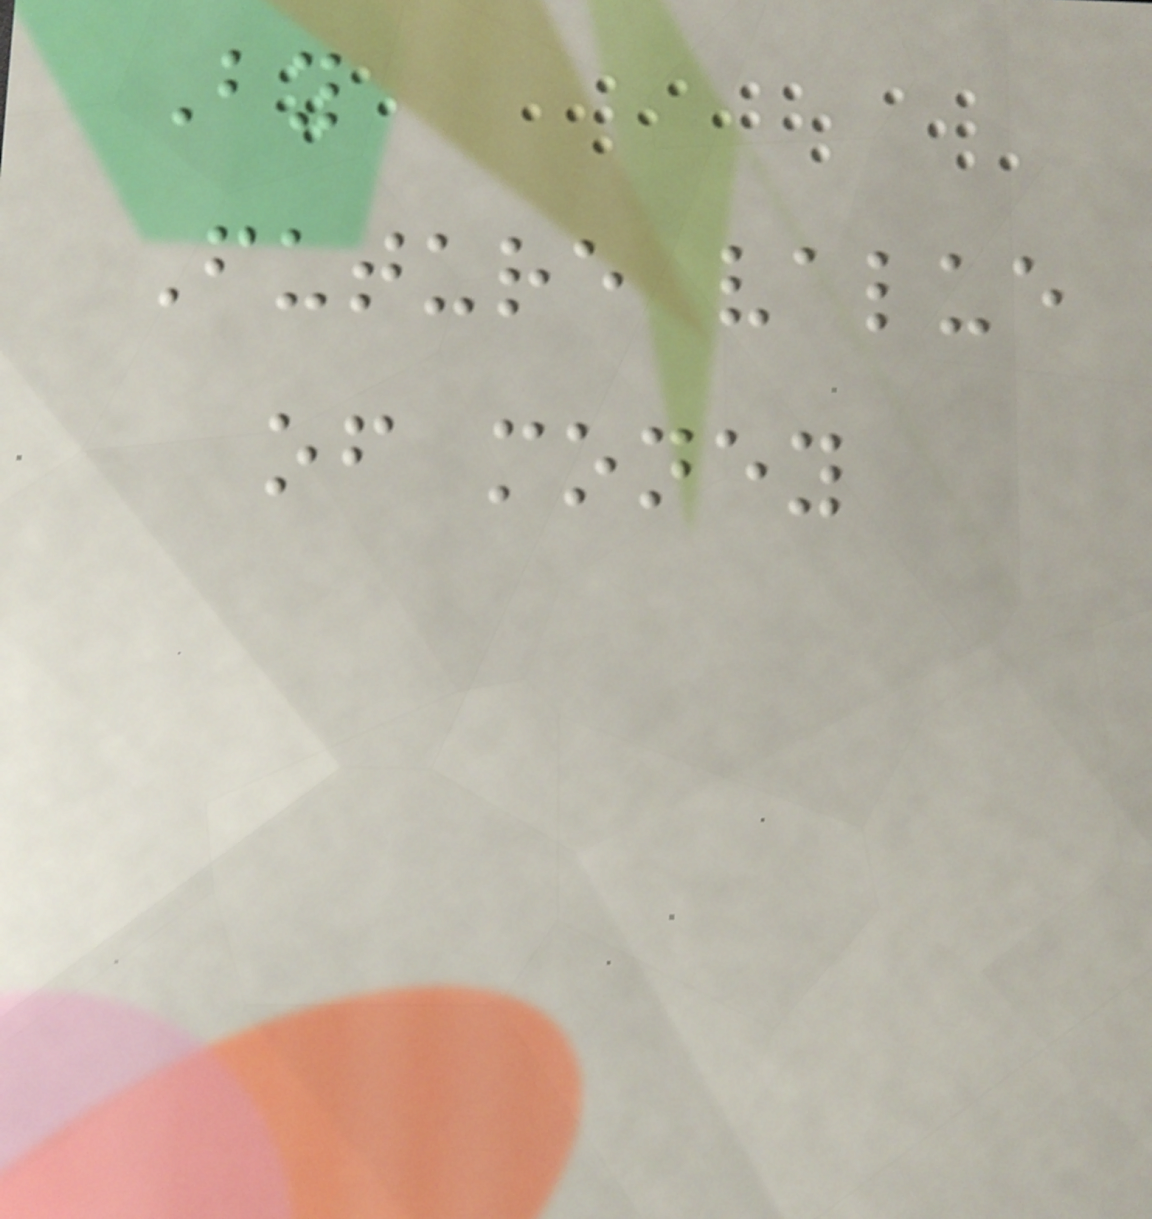By
Future value
of money
